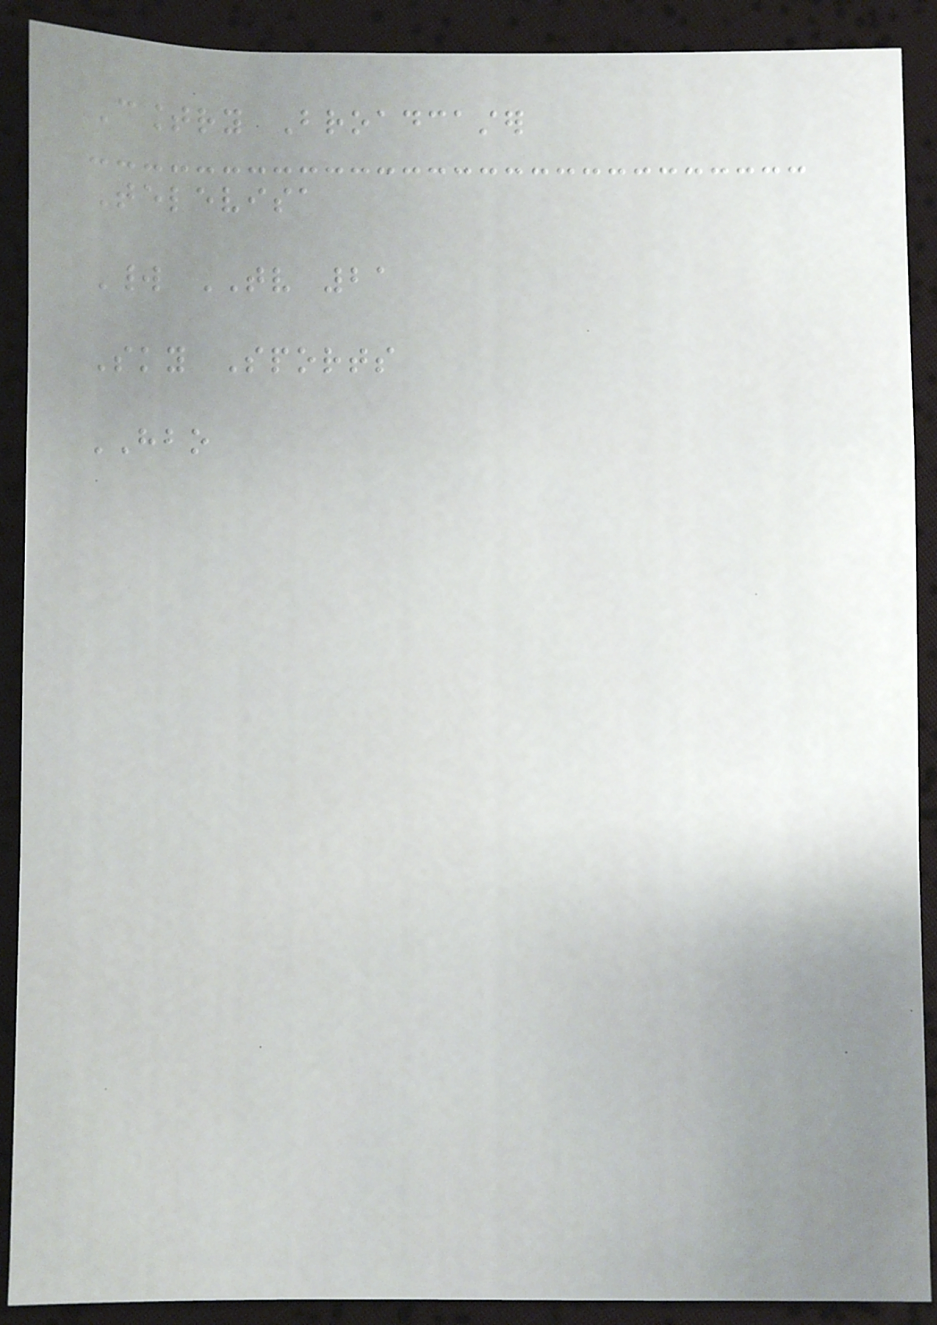Country Broadcaster
Televisa
World TV 21
Sky Sports
HBO
